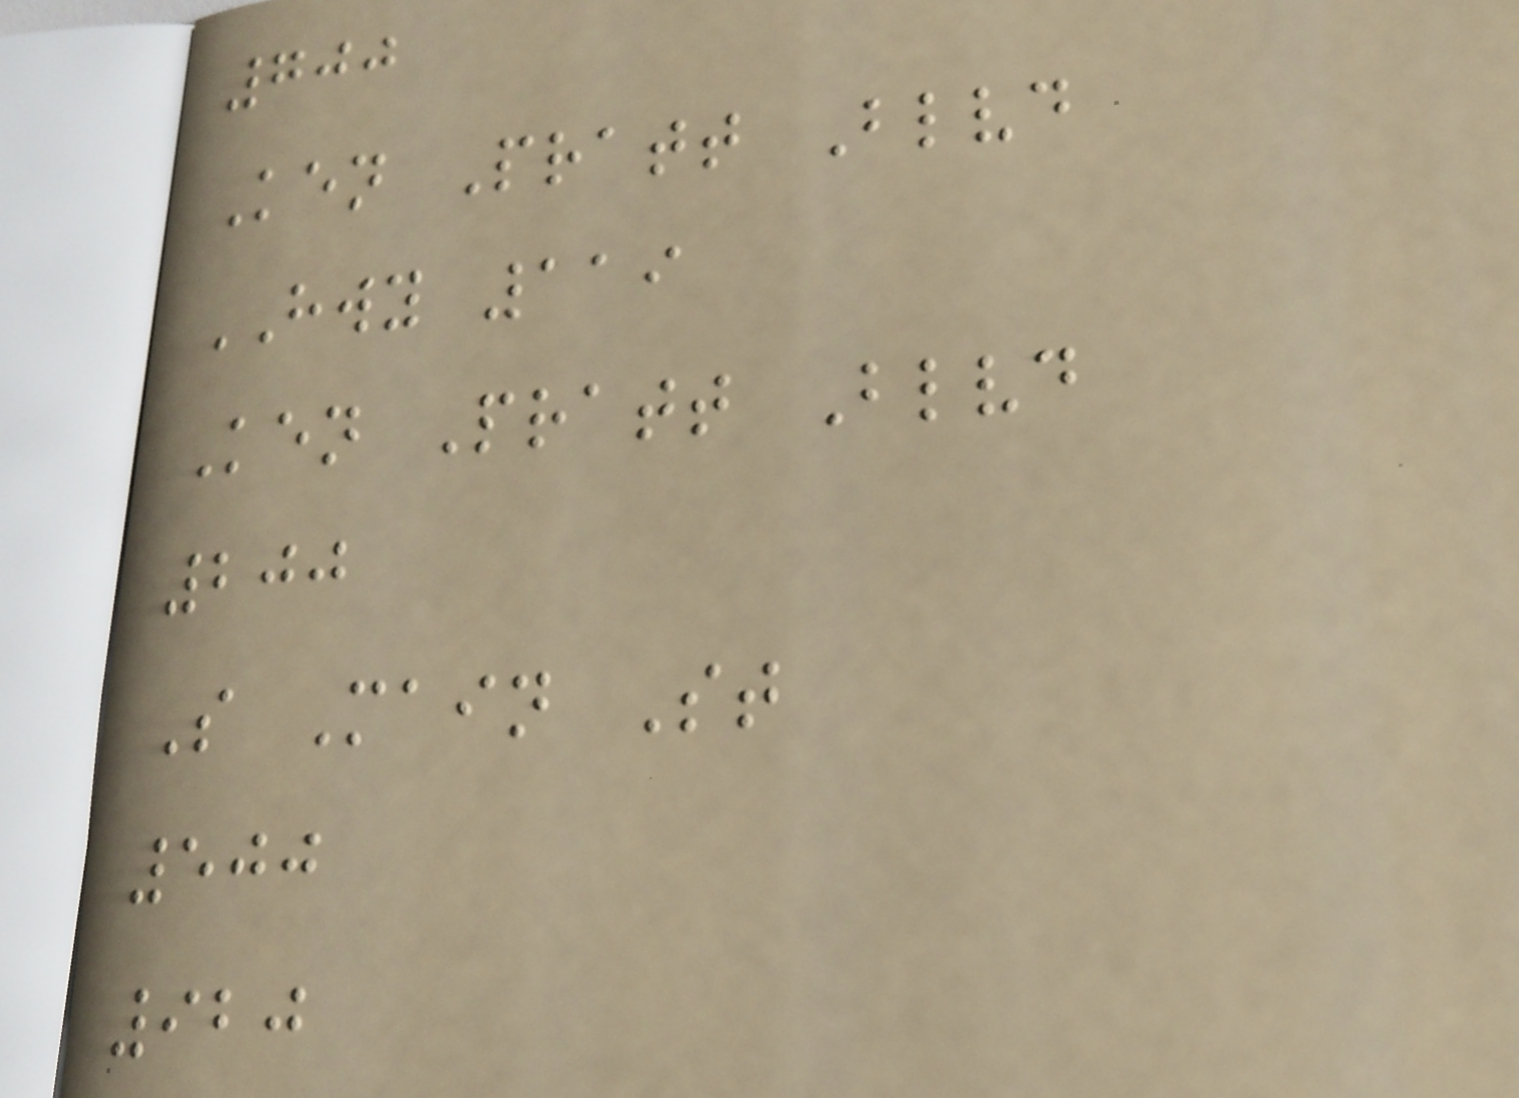700
Ken Pratt Blvd
HWY 119
Ken Pratt Blvd
200
S Main St
500
920
